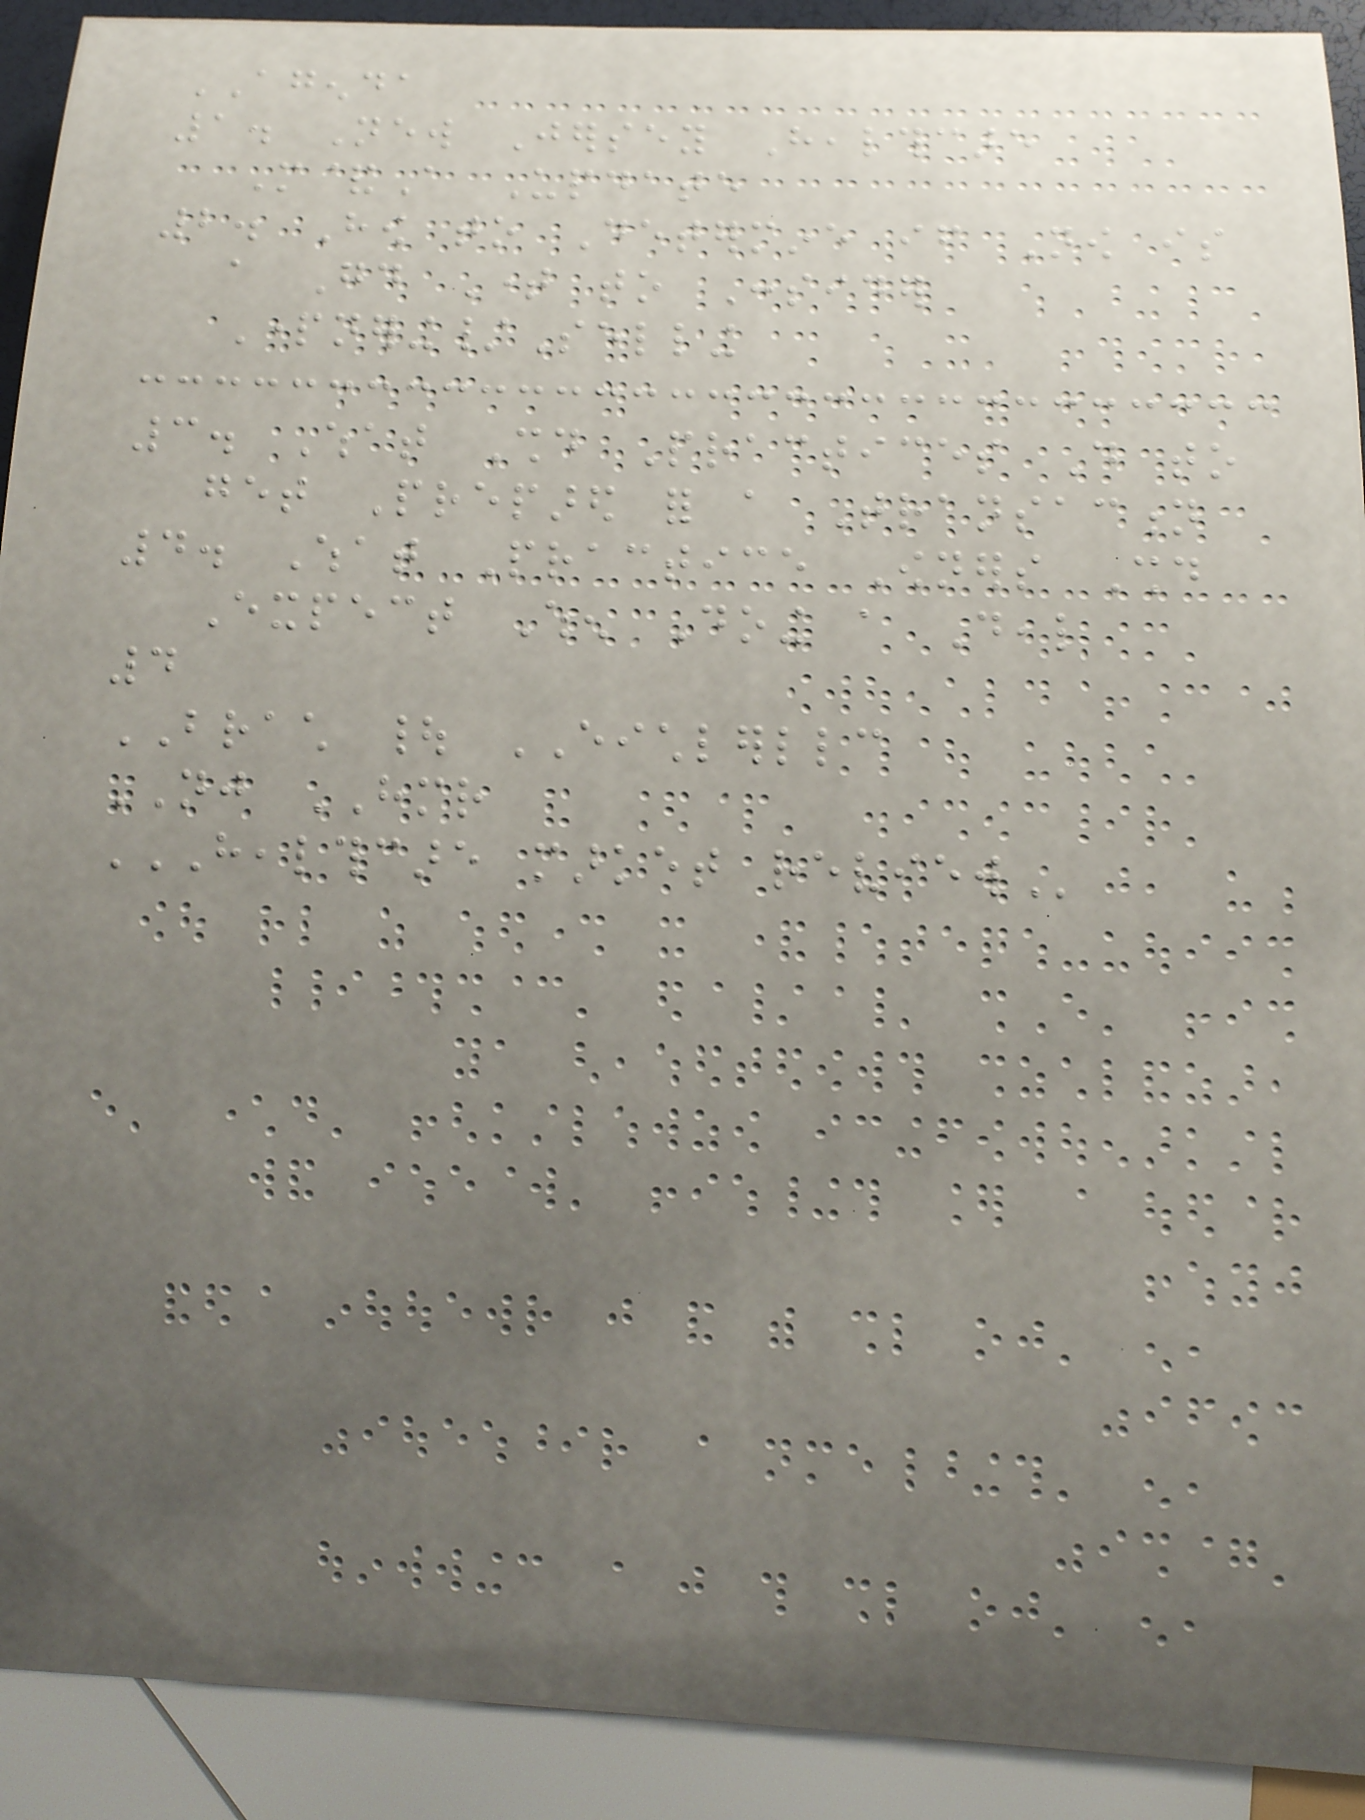AGENDA
1. New Jersey Healthcare
M&A Update
2. How to Determine if Now is
a Good Time to Consider
Partnering/Selling
3. What Should Practices Do to
get Prepared for a Transaction
4. What Practice Owners Should
Expect When Doing a Deal
4
BRACH | EICHLERLLC
NJ HMR
HEALTHCARE MARKET REVIEW
